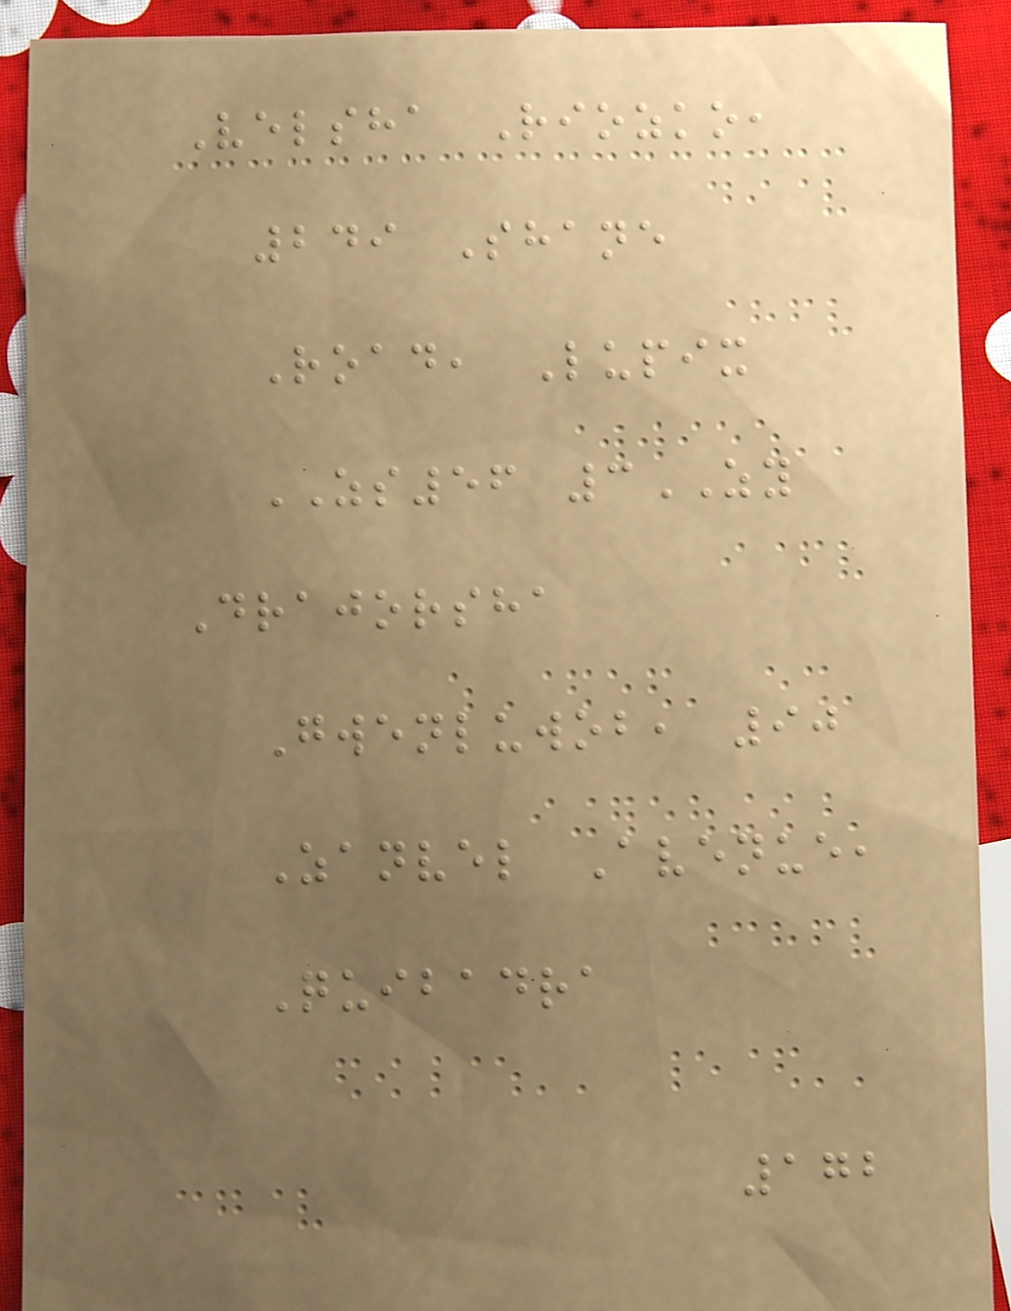Velsha Riozko,
249 Shane
Road, Lupix
ZS56 3ZY
Drajorsha
Gwenluwob, 90
Zanvel Avenue,
Quibadra
172
